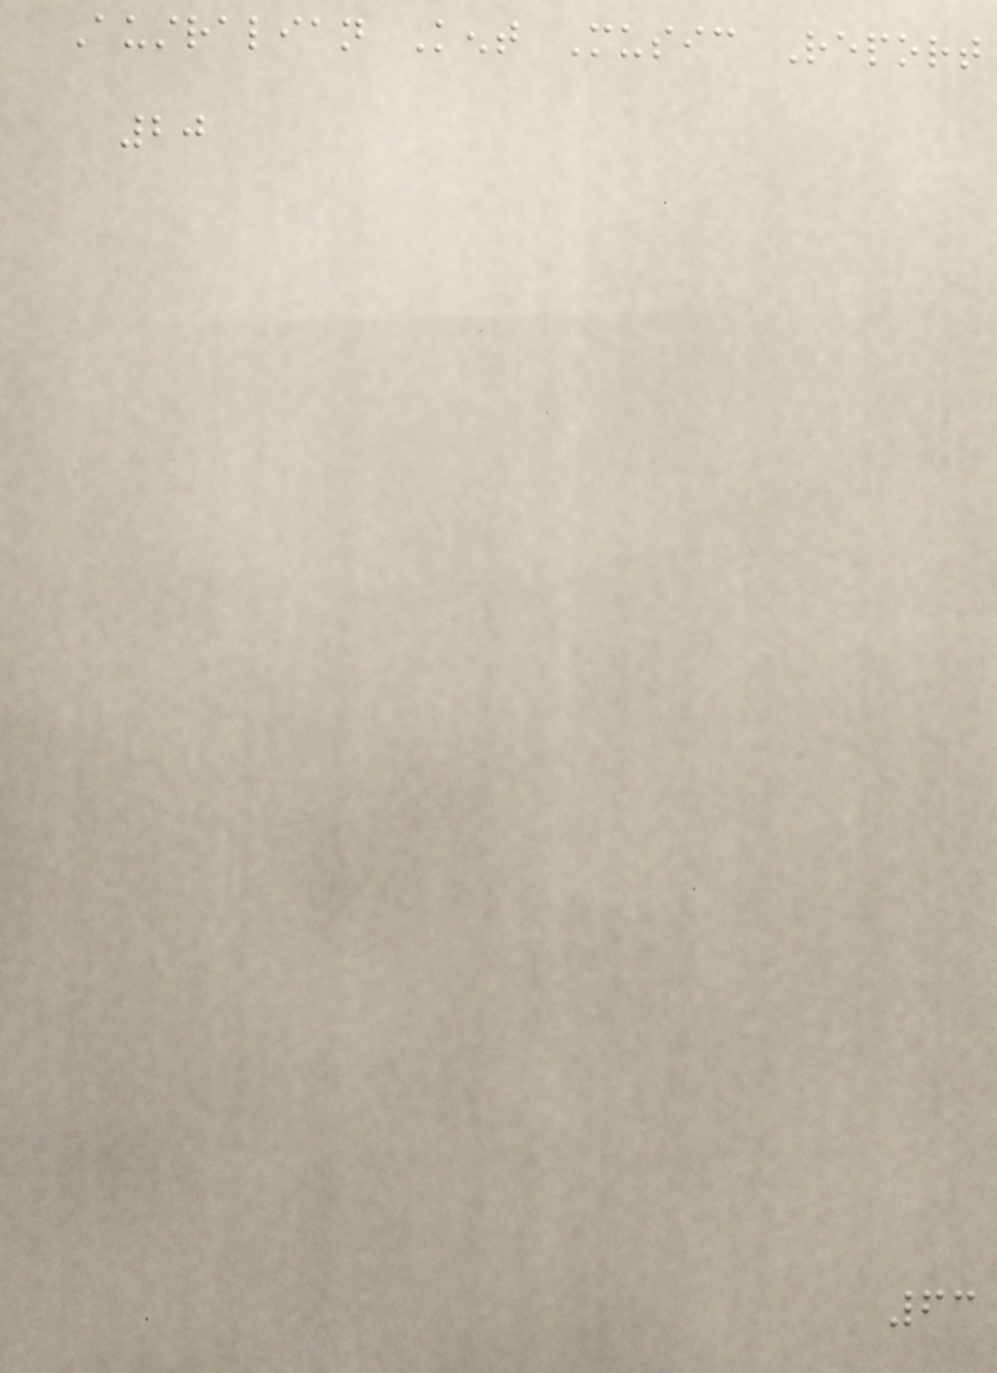Australian Kent Music Report
20
63
